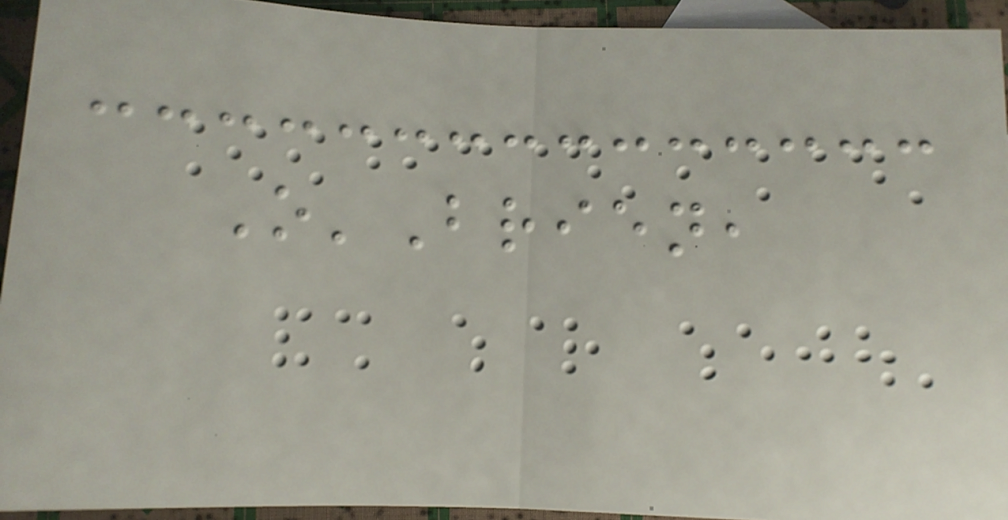O'Brien,
